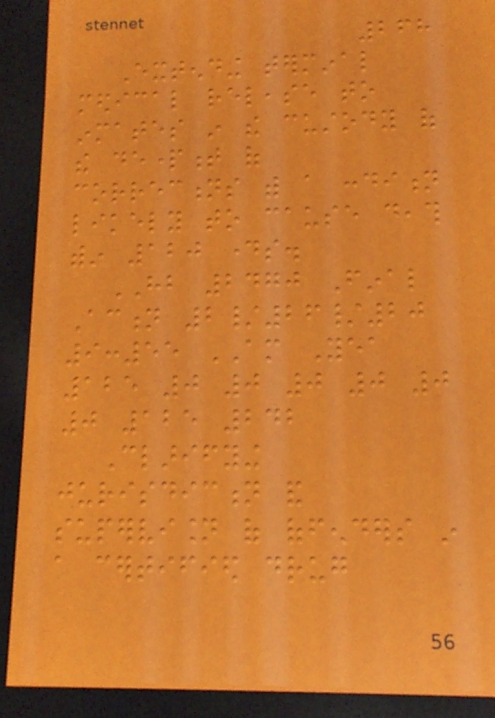268
Extending terminal
medical release to
inmates in the custody of
the department of
corrections with a condition
likely to cause death
within 120 days.
HB 2470 Final
Action 2/26/20
9:55 AM Yea
125 0 0 0 0 0
0 125 242
Clarifying
jurisdiction and
supervision of offenders in
a certified drug
